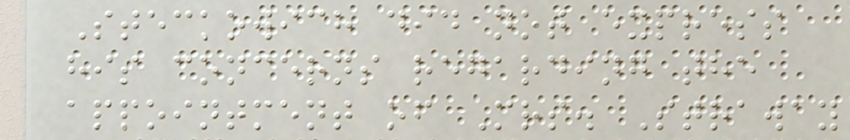Steckowich did not express
his concerns regarding the
appointment of Mrs. Straway
